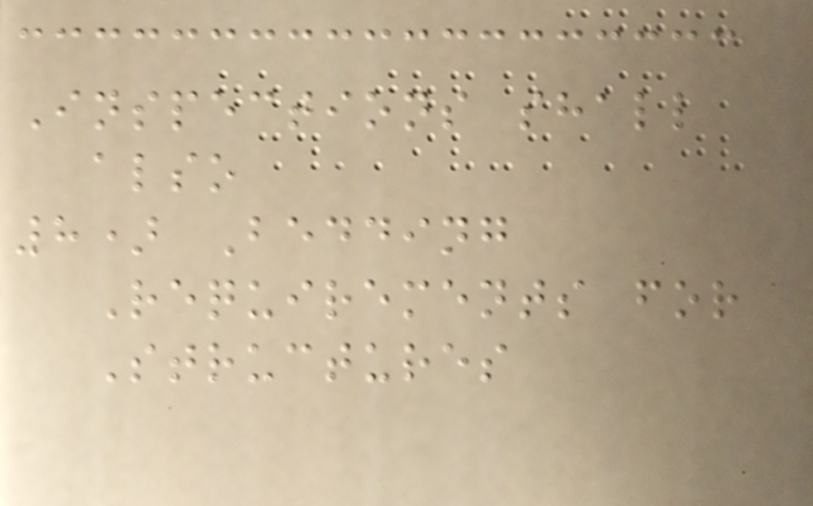Inspections shall
also
8) Bedding
Requirements for
Structures
